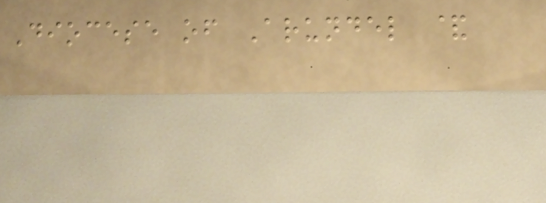Diocese of Arundel &
